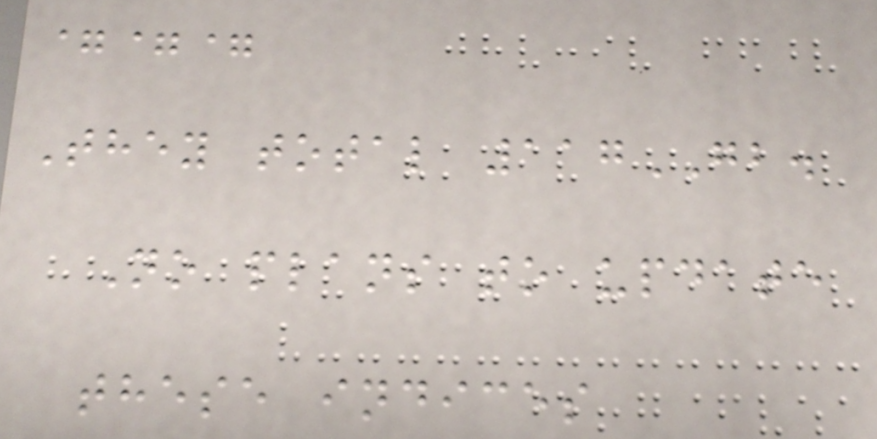===
They total 117GB.
No plans to update
these indices
